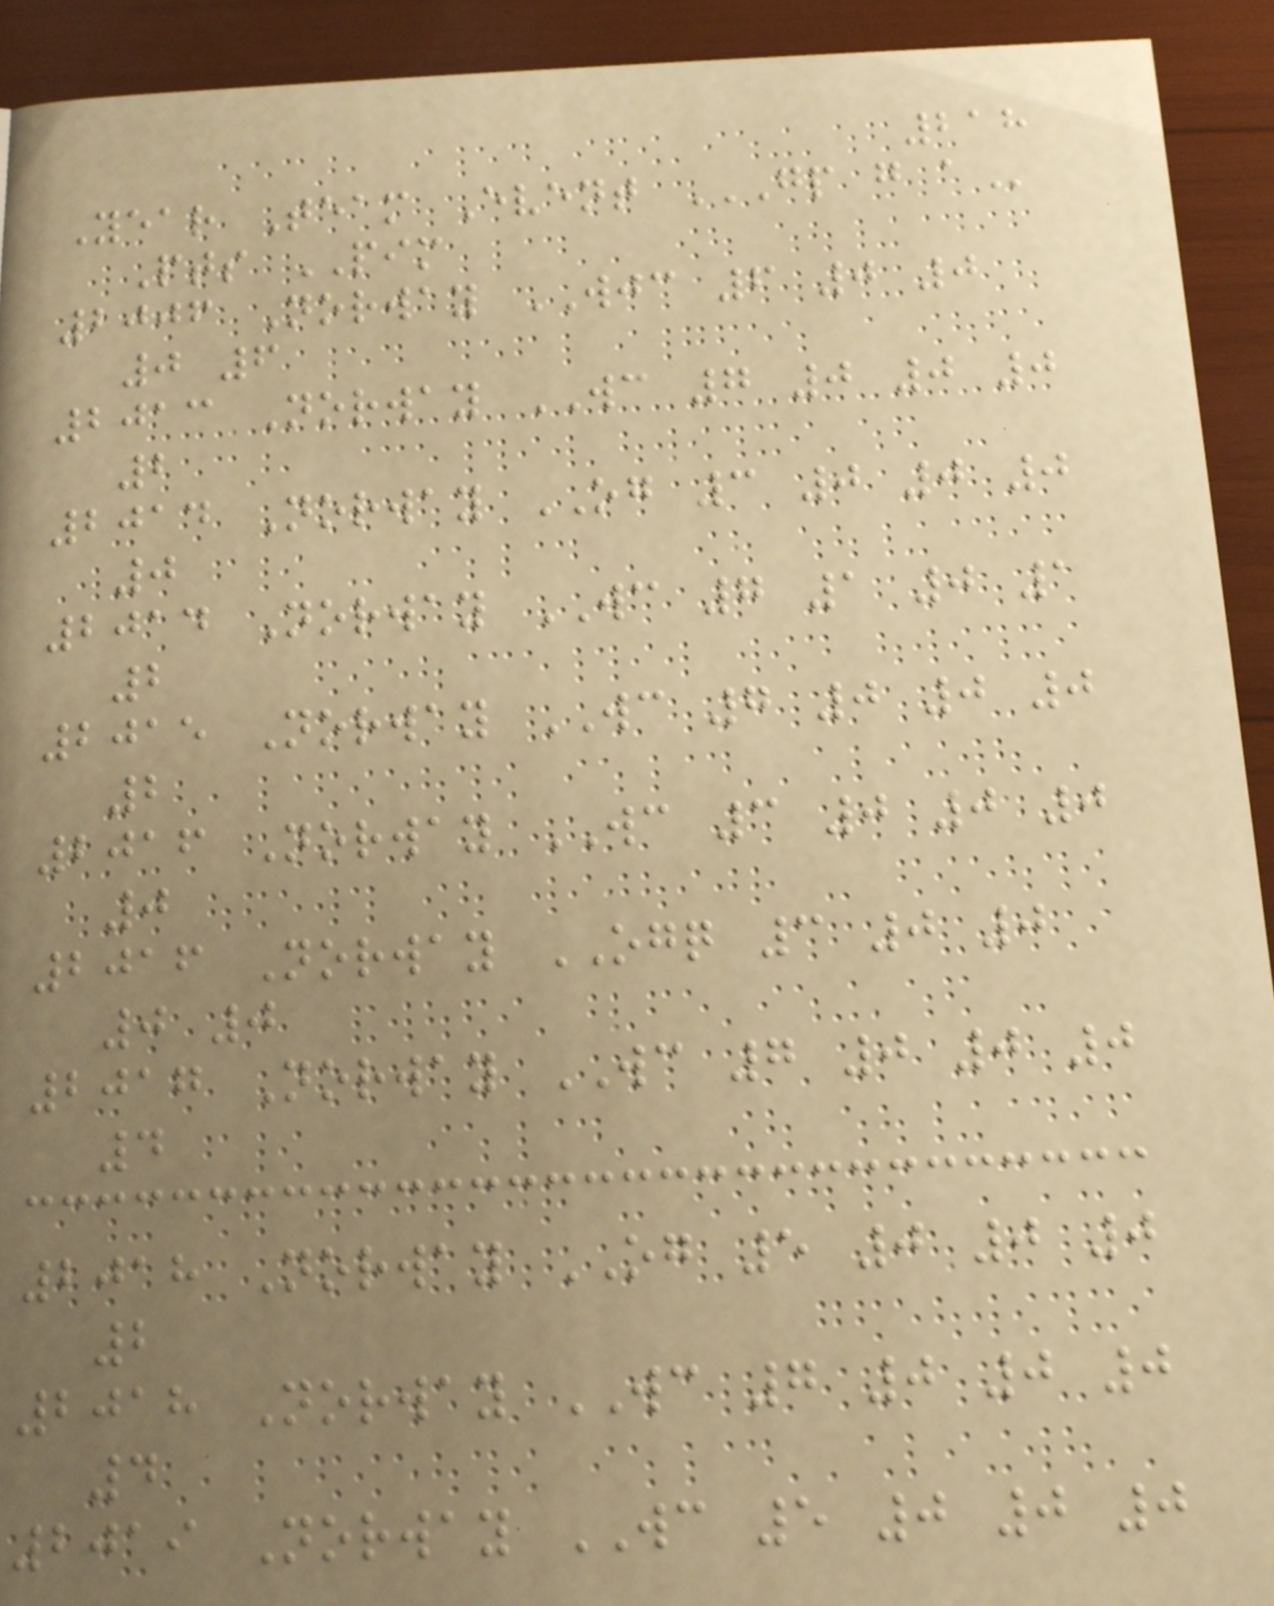218
Year Team Event GP G A
Pts PIM
2006 Norway WJC 6 0 0
0 6
2013 Norway WC 7 0 0 0
2
2014 Norway OG 3 0 0 0
0
2014 Norway WC 7 1 0 1
2
2015 Norway WC 7 0 0 0
2
2016 Norway WC 3 0 0 0
0
2016 Norway OGQ 3 0 0
0 0
2017 Norway WC 7 0 0 0
4
2018 Norway OG 5 0 0 0
2
2018 Norway WC 7 0 0 0
4
2019 Norway WC 5 0 0 0
